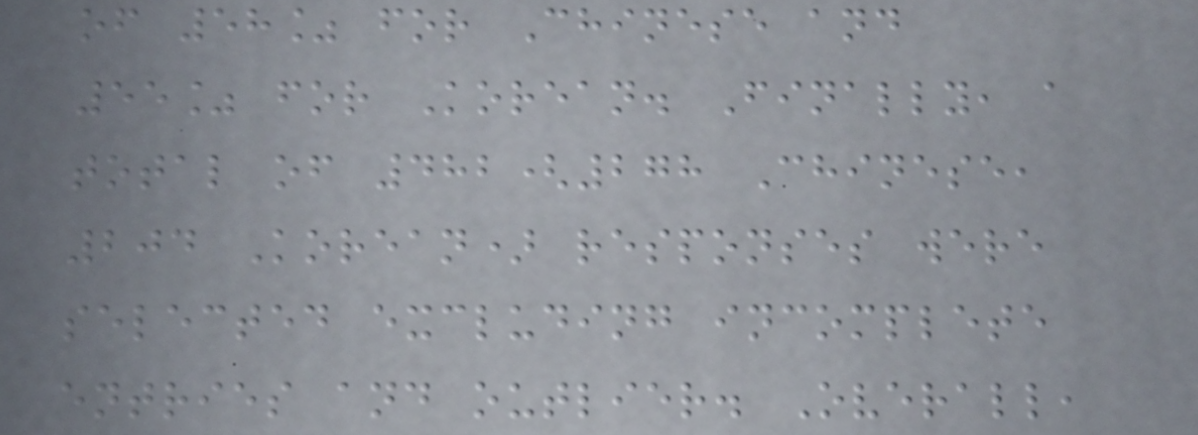of 58% for Chinese and
55% for Korean. Finally, a
total of 482(278 Chinese,
204 Korean) responses were
selected excluding incomplete
entries and outlier. Overall,
